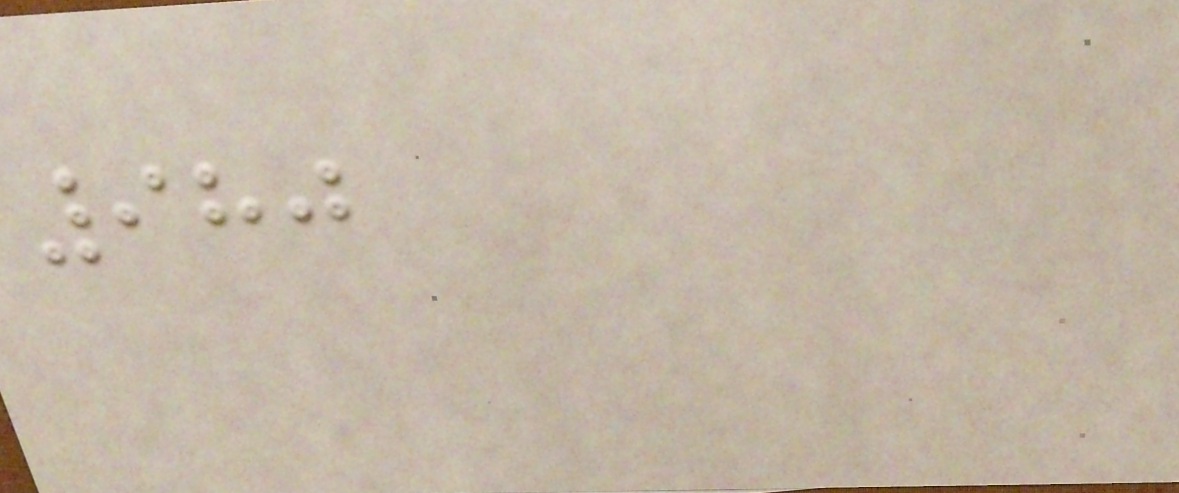980
